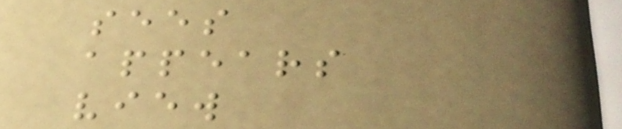sees
appears
view
